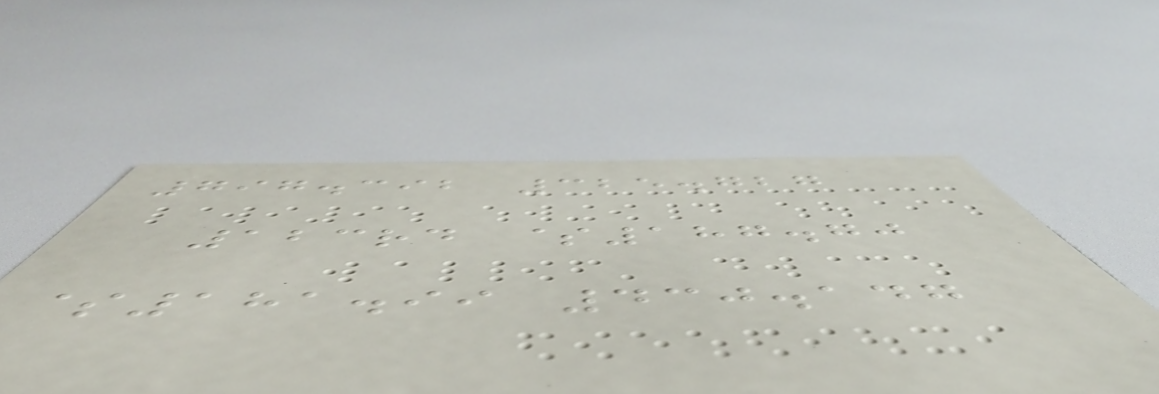797.392 325.727
123rd $187.70
$181.99 430.147
